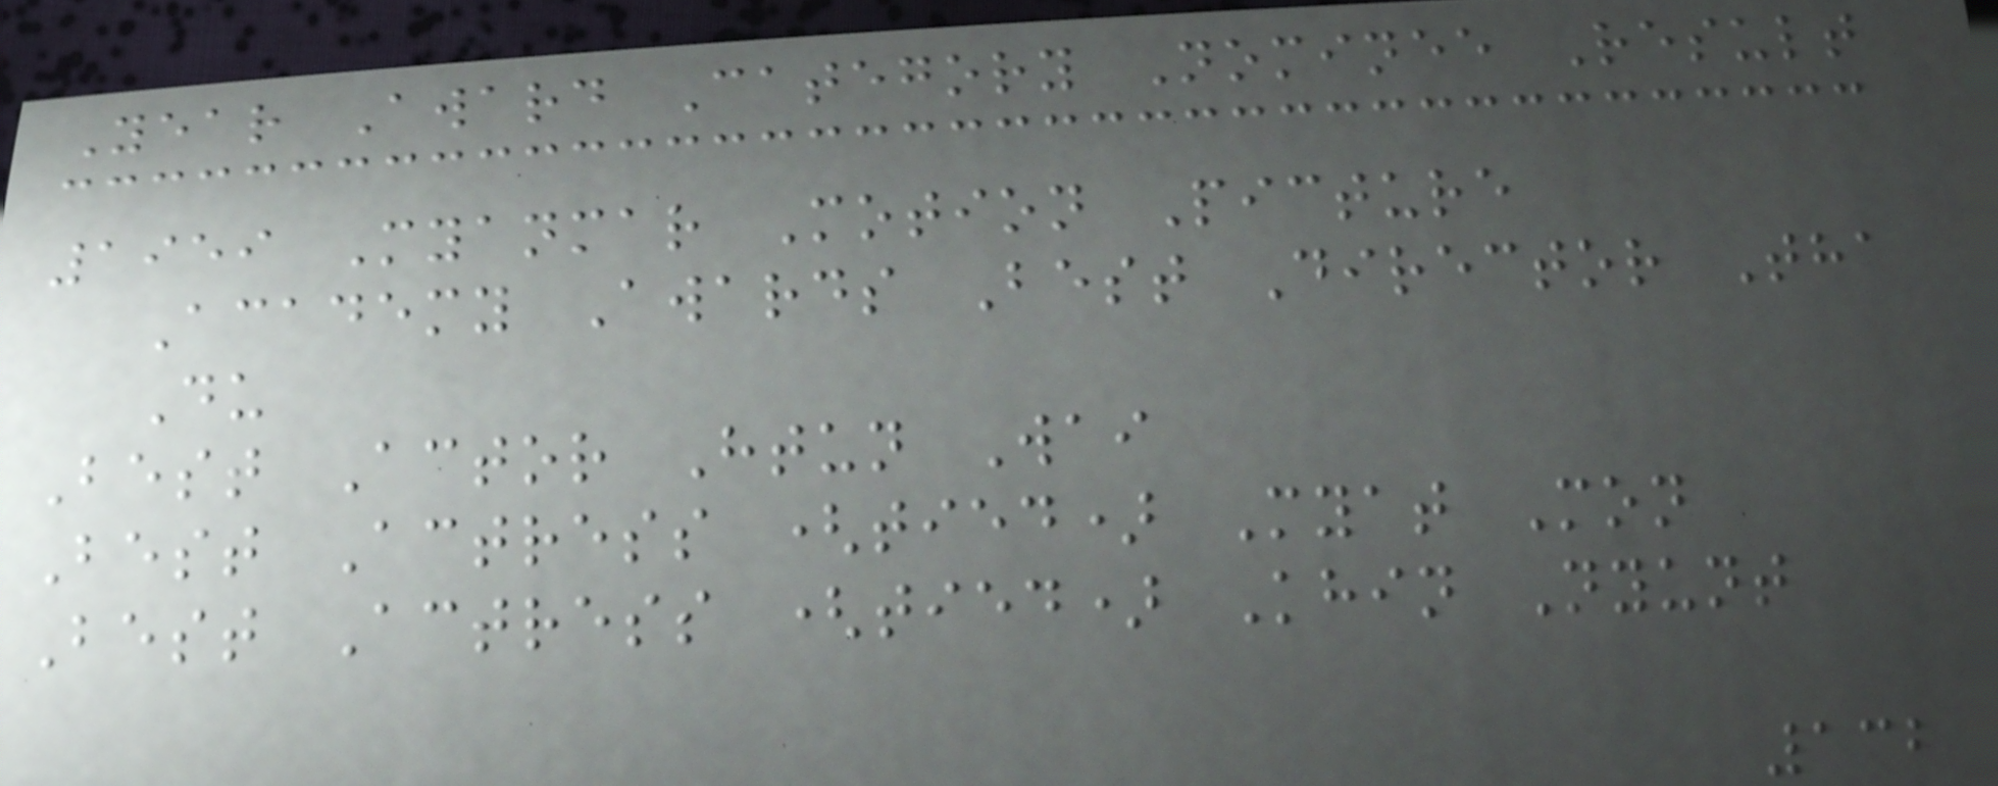Year Award Category Nominee Result
1959 Myanmar Motion Picture
Academy Awards Best Director Tha
Du
Best Actor Htun Wai
Best Actress (tied) Myat Mon
Best Actress (tied) Khin Nyunt
132
